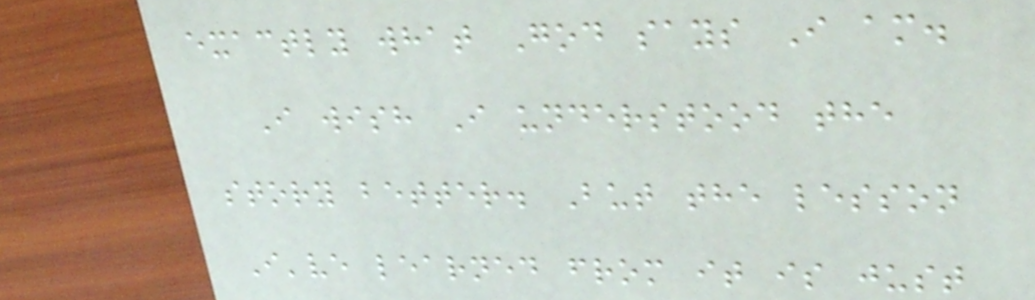exactly what God says I am.
I wish I understood the
story better. But the lesson
I've learned from it is just
